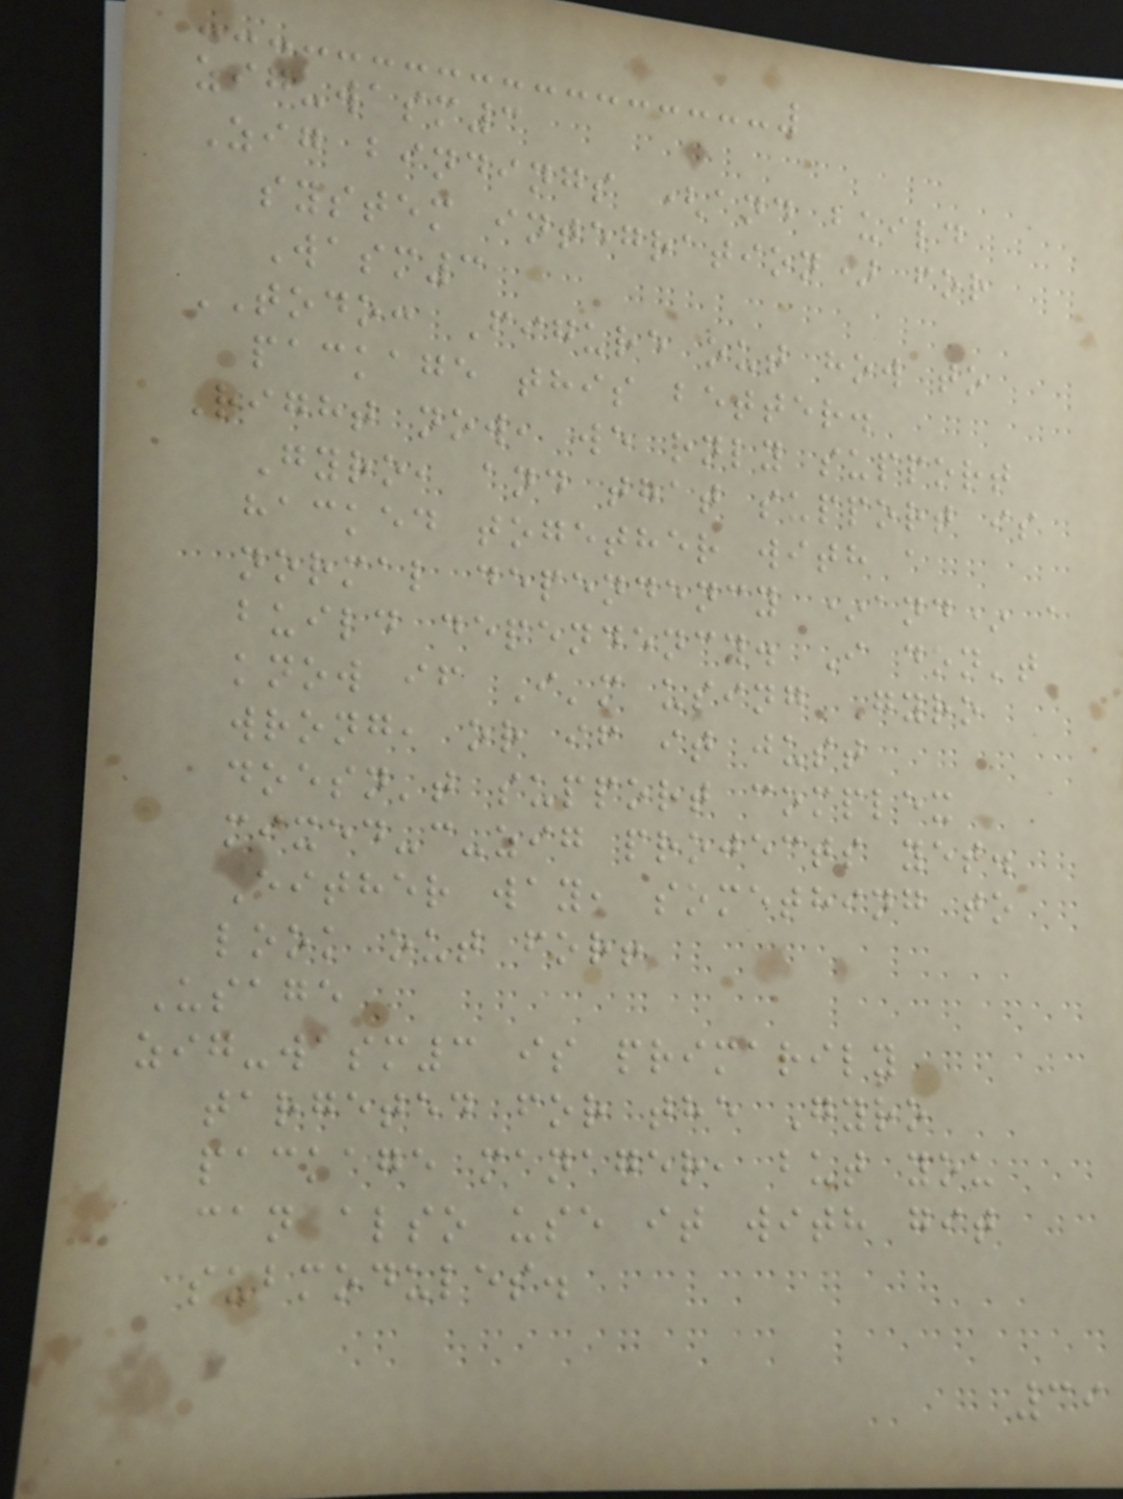zig-wasm3
Zig bindings (and build
system integration) for
Wasm3
TODO: Figure out how to
package this better.
Right now, we only support
Gyro, and that support is
hacked together with a
normal dependency *and* a
build dependency. I don't
know if I'm using Gyro
wrong, or if it just
doesn't support complex
mixed-c-zig projects yet.
Either way, something to
look out for!
Usage
zig-wasm3 is primarily
targeted for the Gyro
package manager, but you
can also use it with git
submodules.
39
